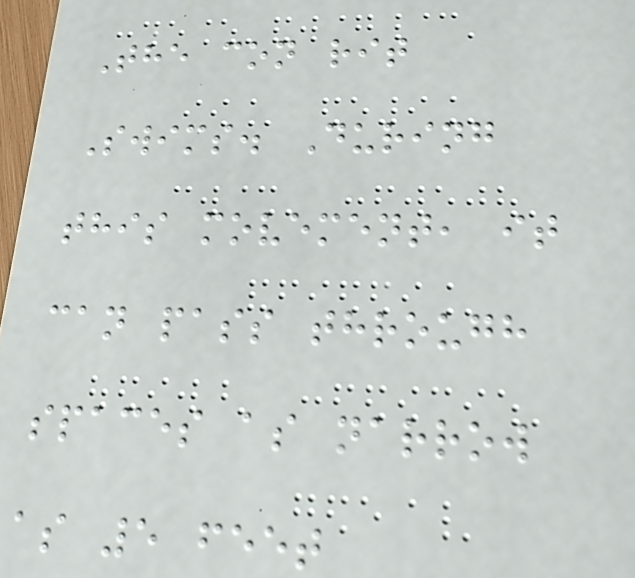The con rit
Swims. During
this movement, it
can pass through
spaces as narrow
as 5 feet
